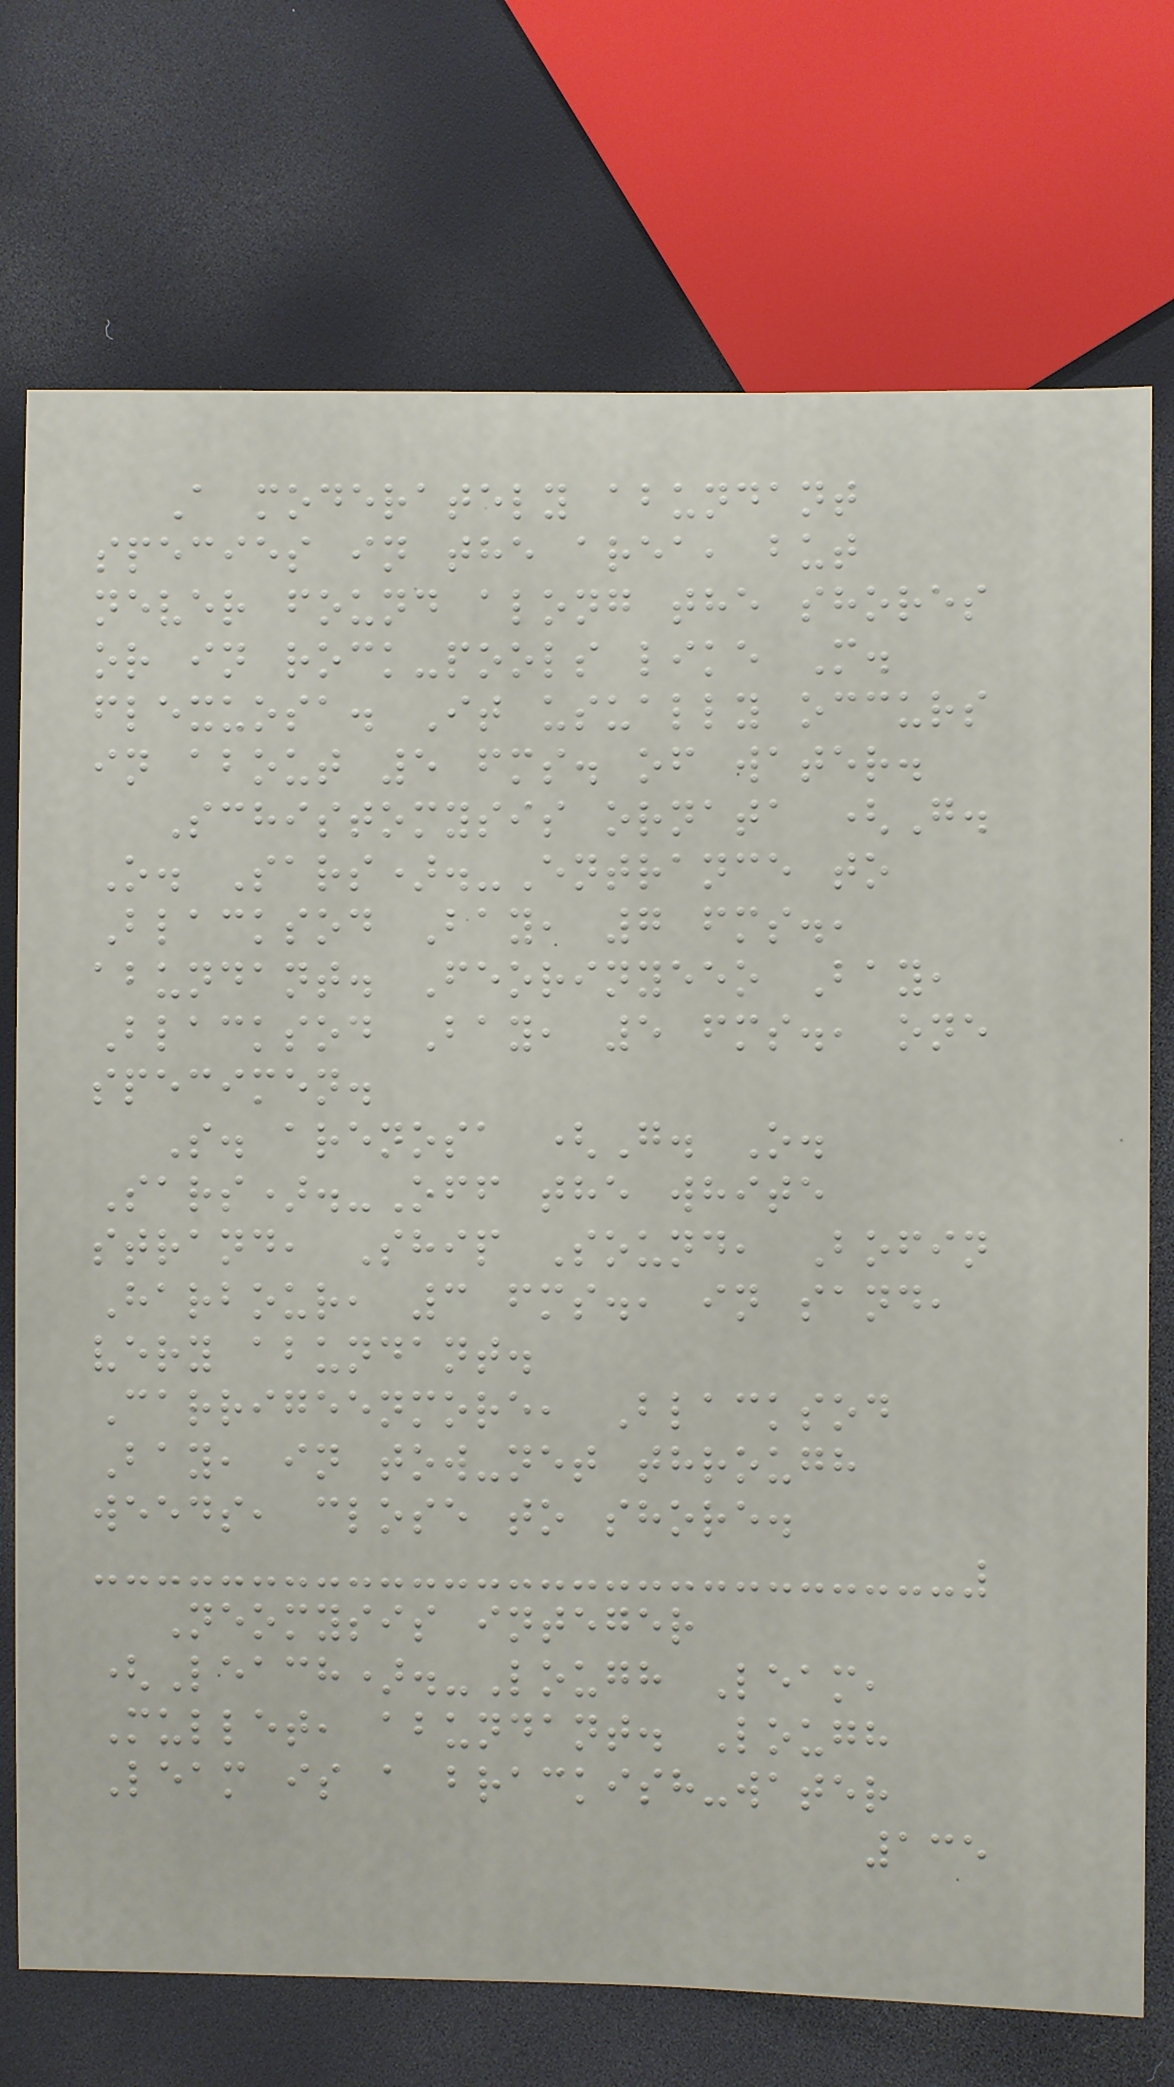A moderately abundant
species in the area, but
never found along the shores
or in rock-pools like M.
flexuosa. It usually occurs
in about 5 fms. of water.
Schistomysis ornata (G.
O. Sars).-Entrance to
Blacksod Bay, 7 fms.,
abundant. Feorinyeeo Bay,
Blacksod Bay, 5 fms., one
specimen.
S. arenosa (G. O.
Sars).-Off the white
strand, Ship Sound, Bofin
Harbour, 3 fms., in sand,
very abundant.
Carrigeenmore, Blacksod
Bay, in tow-net through
weeds, close to shore.
Neomysis integer
(Leach).-Lough Leam,
Mullet, abundant. Lough
Leam is a brackish-water
135
